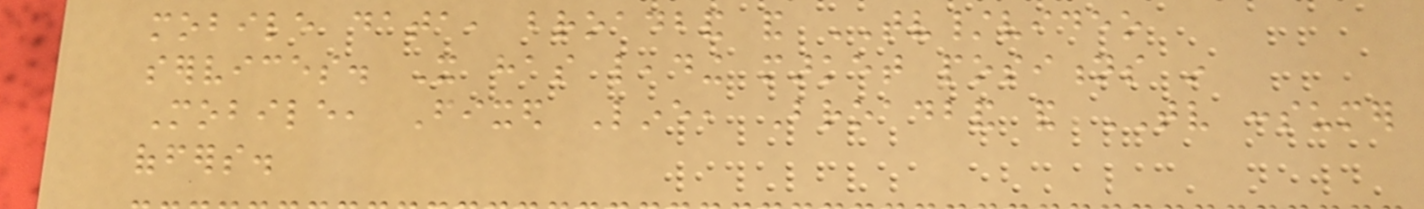mobile data, broadband and TV/video
services. It has leading market positions in
Mobile, Fixed Line, Broadband and TV consumer
offers.
